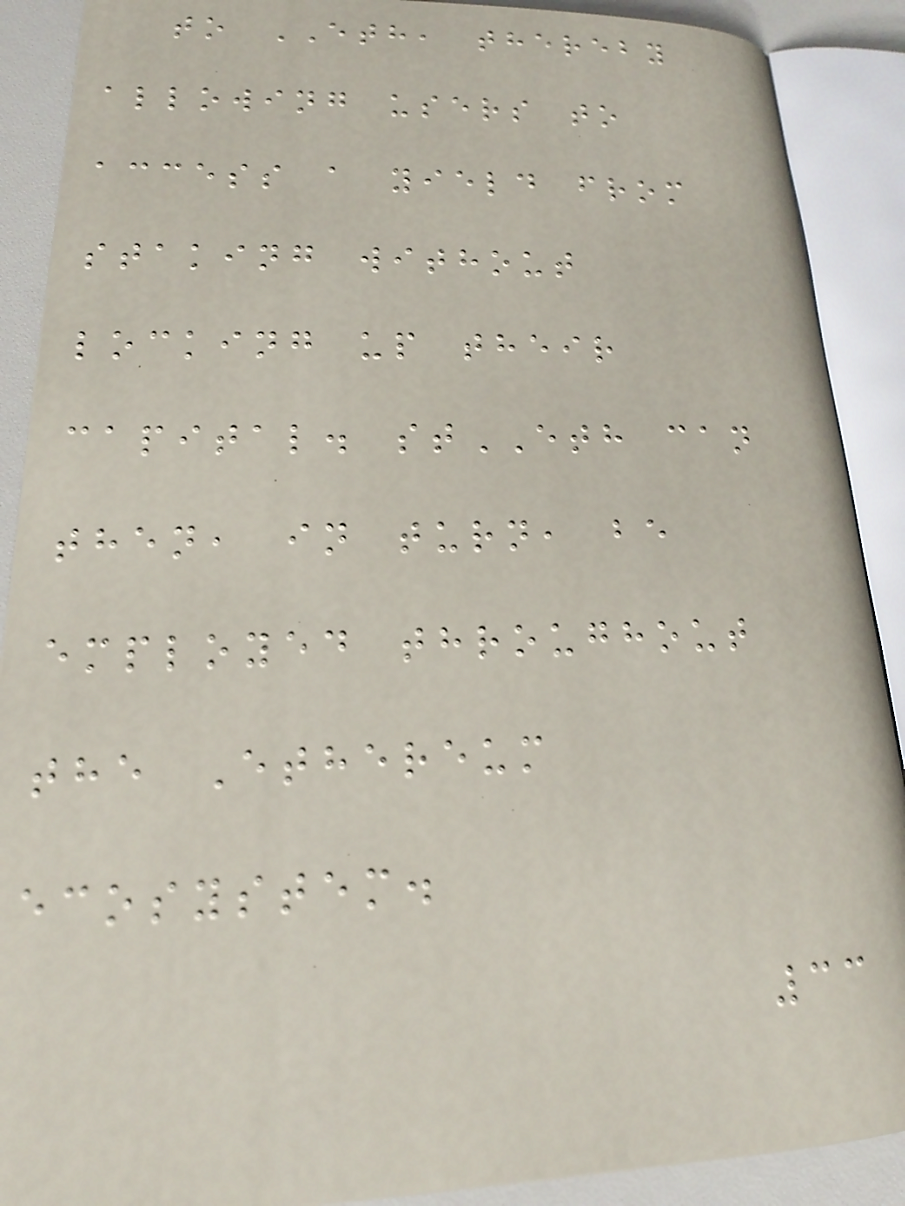to ETH, thereby
allowing users to
access a yield from
staking without
locking up their
capital. stETH can
then, in turn, be
employed throughout
the Ethereum
ecosystem.
33
